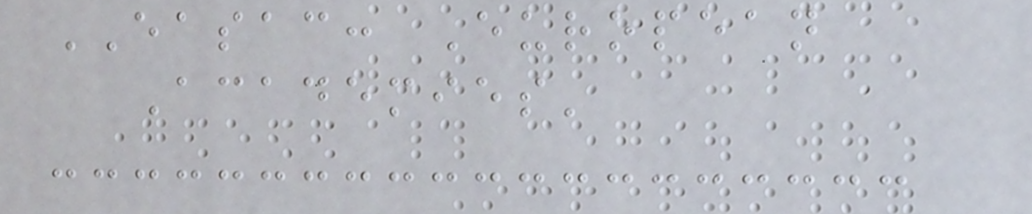EASAC: European
Academies'
